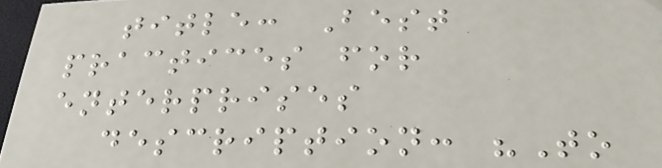title: Best
practices for
enterprises
description: "To
